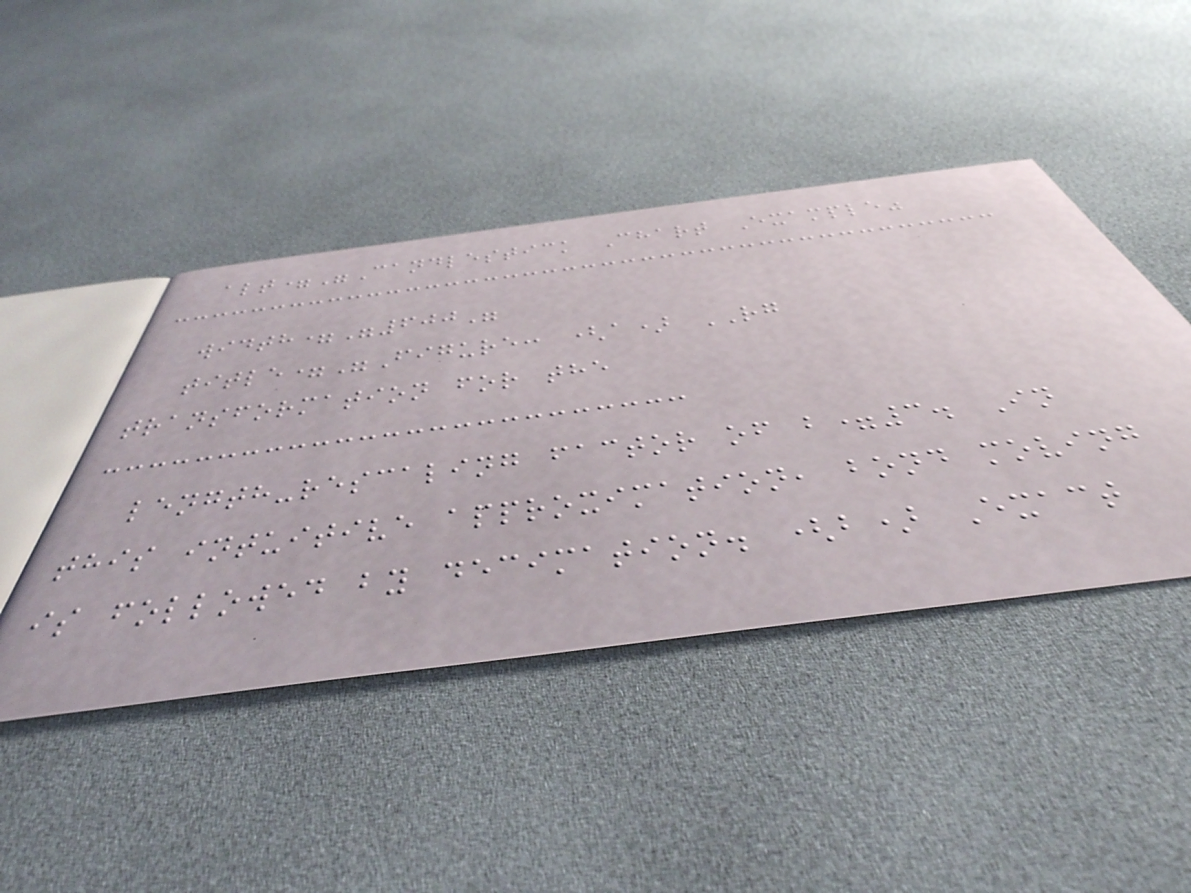alt="Candlestick Chart Example"
width="600"
title="Figure: (a) RG
transformation for the
length-rescaling factor of b=3. In
this intuitive approximation, bond moving
is followed by decimation. (b) Exact
